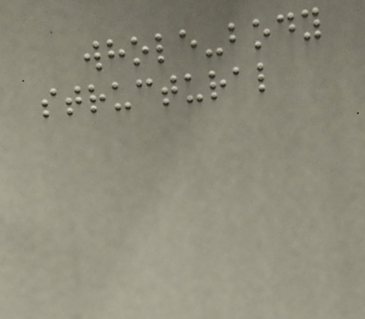whole-body
structural
